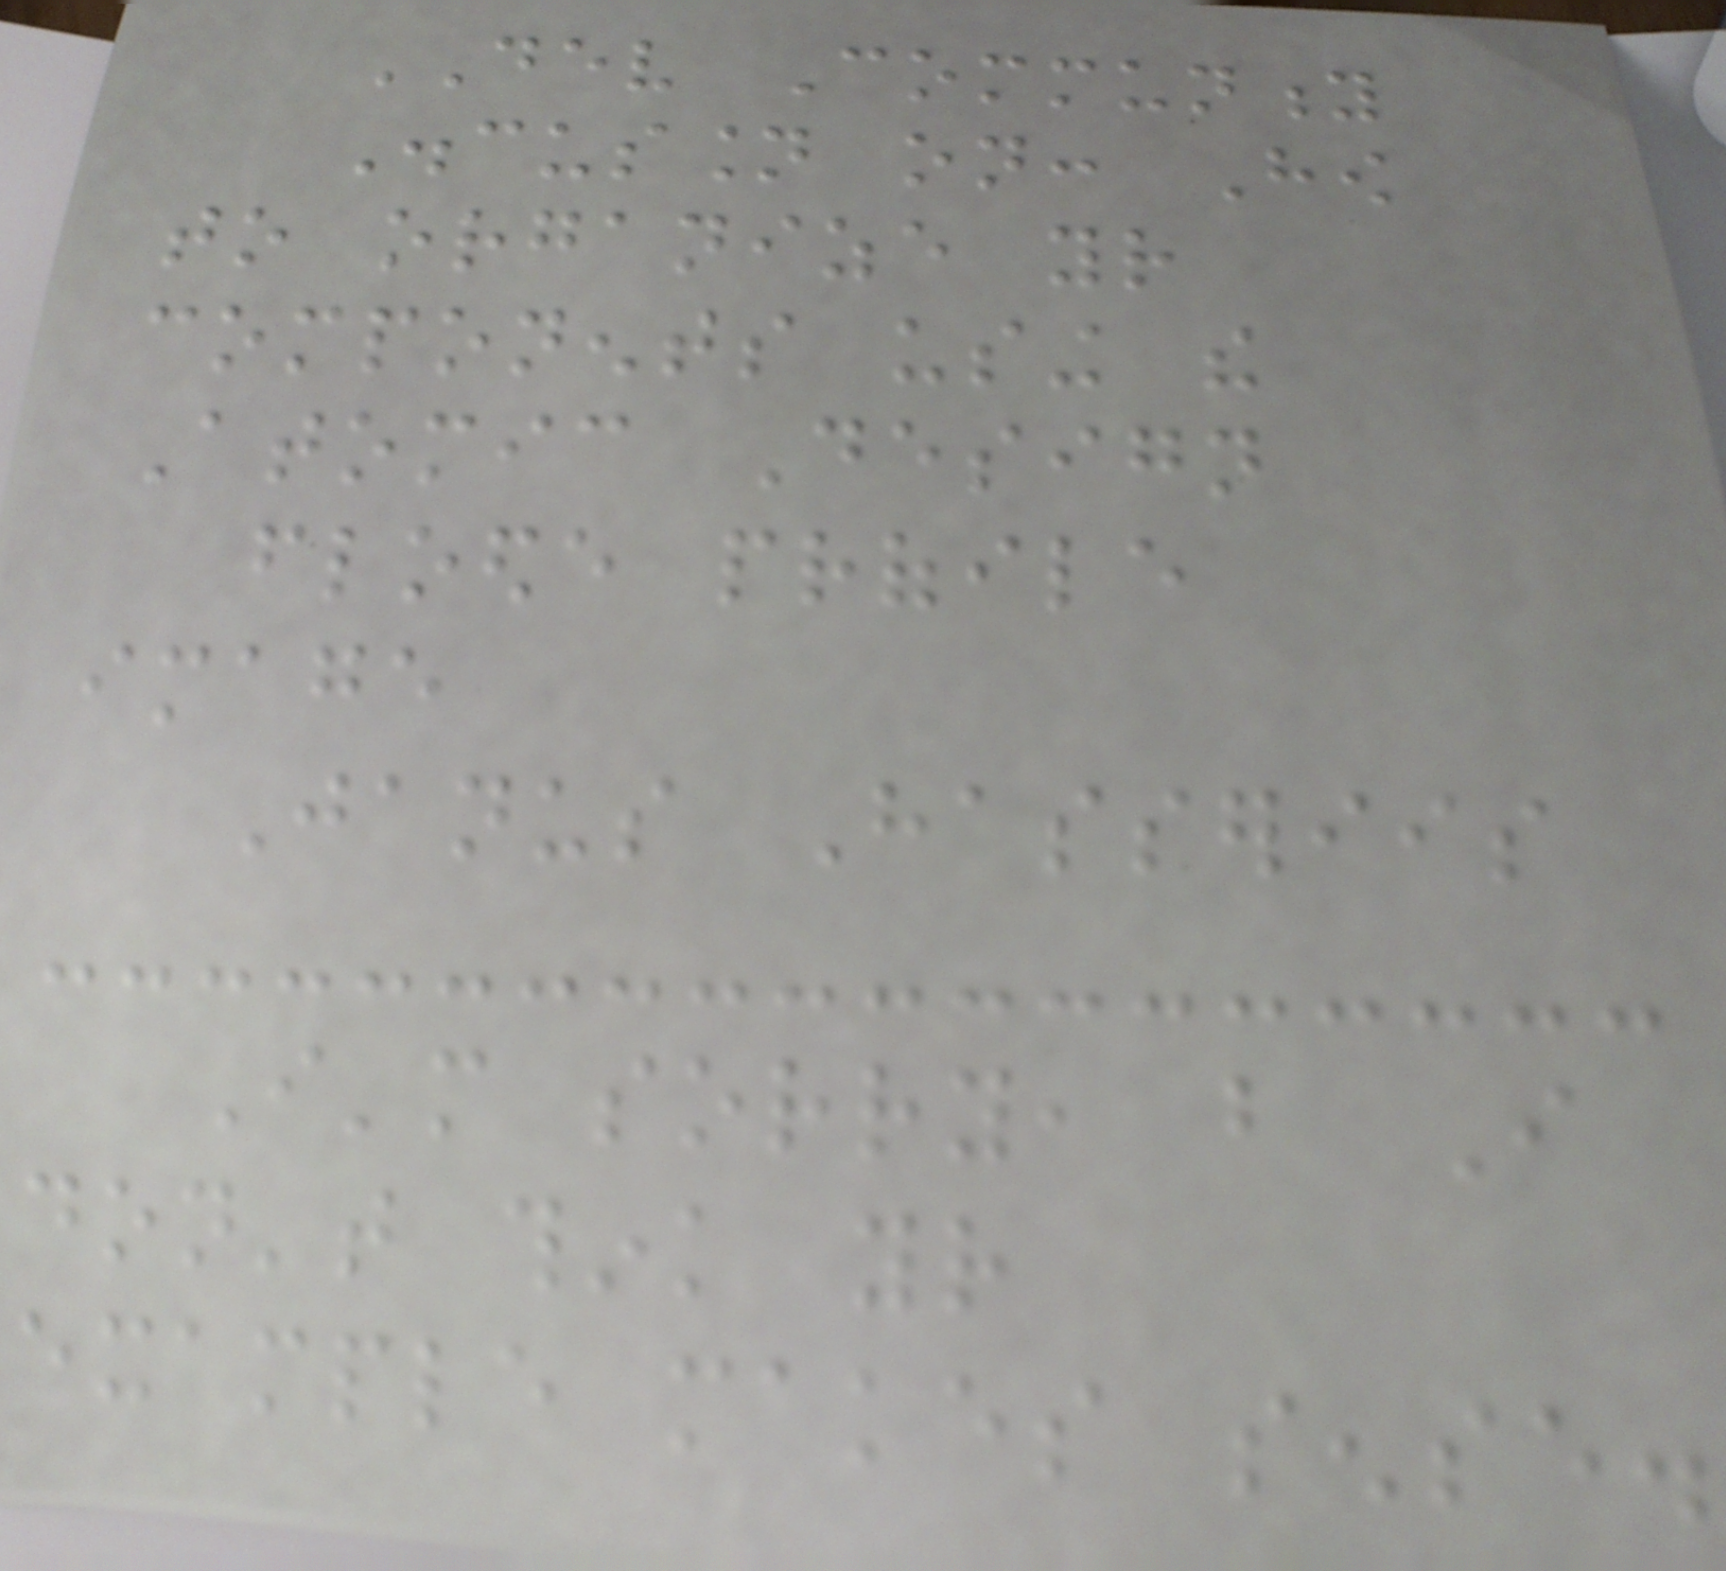DEV Community
Discussion on: How
to organize your
components using the
Atomic Design
floede profile
image
Janus Hasseriis
I'm sorry, but I
don't think your
example makes sense.
